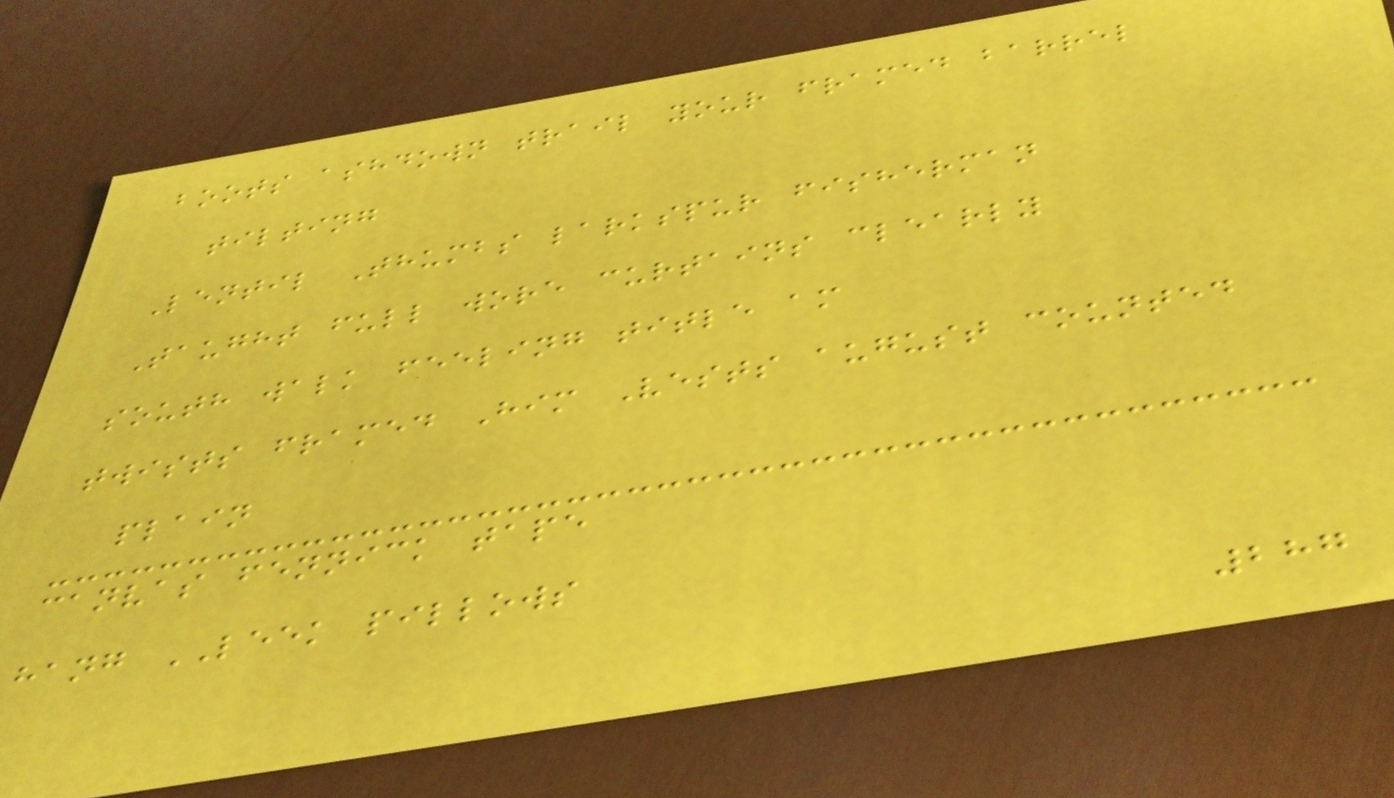boots ashdown trail your framed barrel
tilting
Lentil Thumbs larkspur fisherman
Taught full wore curtains clearly
south walk feeling title am
twists framed Him Vests august counted
plain
canvas fennick tape
hang LEEK pillows
287
